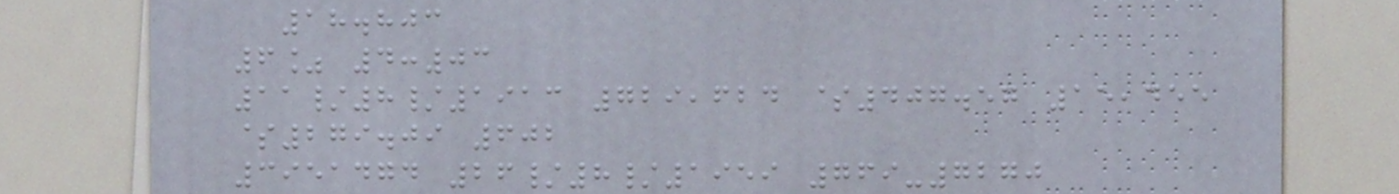18.803
6% 4:03
11/8/1913 729,624 $407.57 15,455
$279.09 602
3951474 26/8/1959 769-7270
